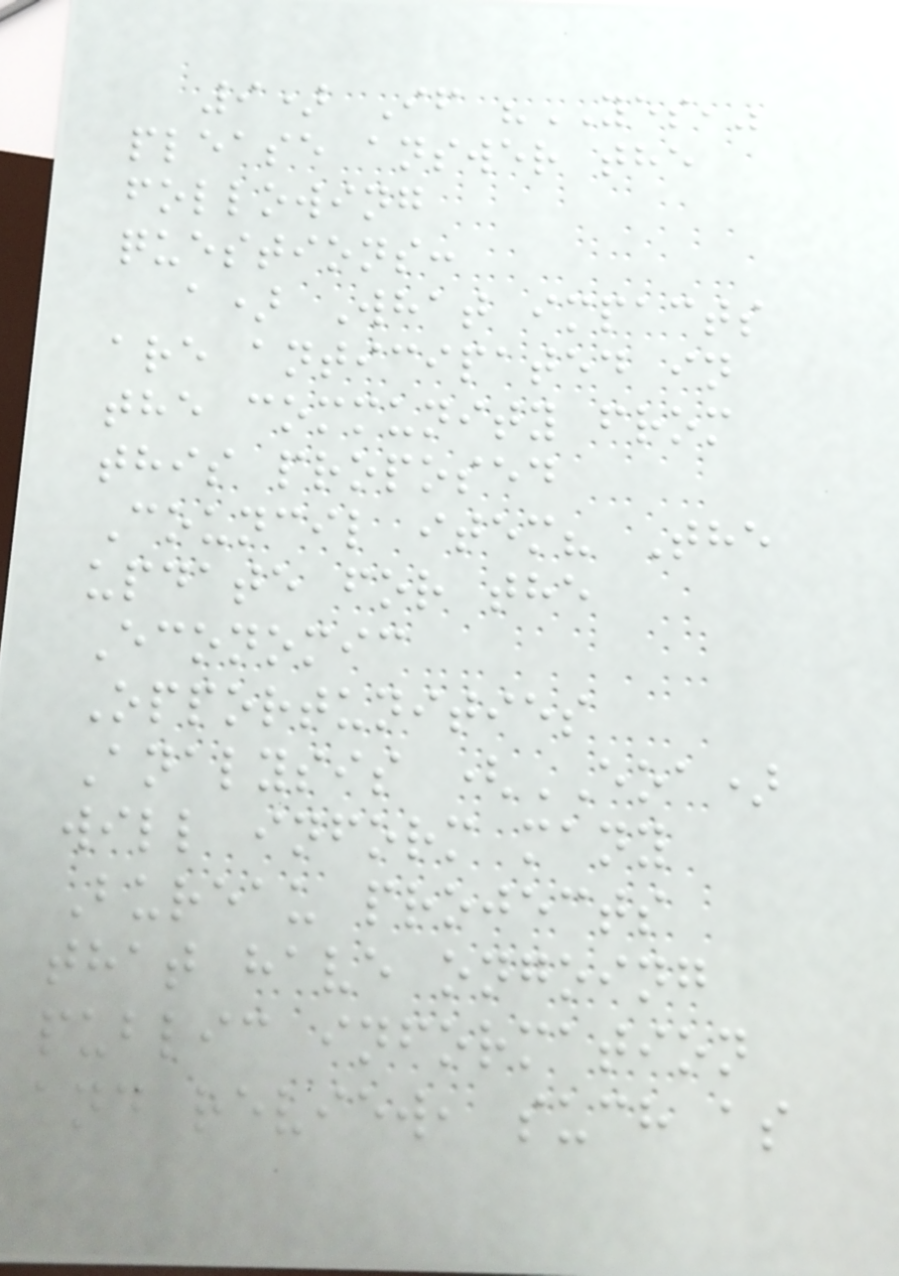9) If "YES,"
please answer the
following
questions:
a) What impacts
are anticipated in
the community from
this proposed
Council item? The
update for the
Economic
Opportunities
Analysis (EOA)
will inform many
Bureau projects
that have ongoing
public information
and review, such as
